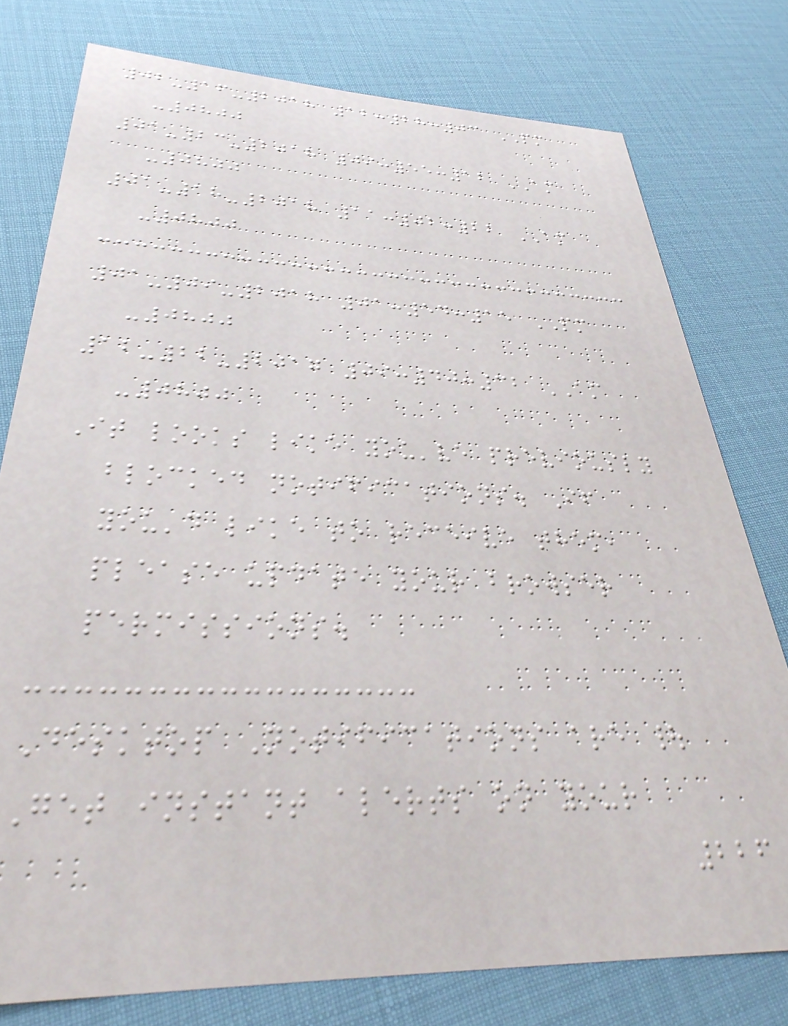02-16-2018 12:28:03 PM
-0800
01-23-2018 09:55:12 AM
-0800
01-18-2018 11:02:22 AM
-0800
01-09-2018 01:54:15 PM
-0800
12-22-2017 09:40:32 AM
-0800
It looks like you've previously
blocked notifications. If
you'd like to receive them,
please update your browser
permissions.
Desktop Notifications are |
Get instant alerts on your
226
